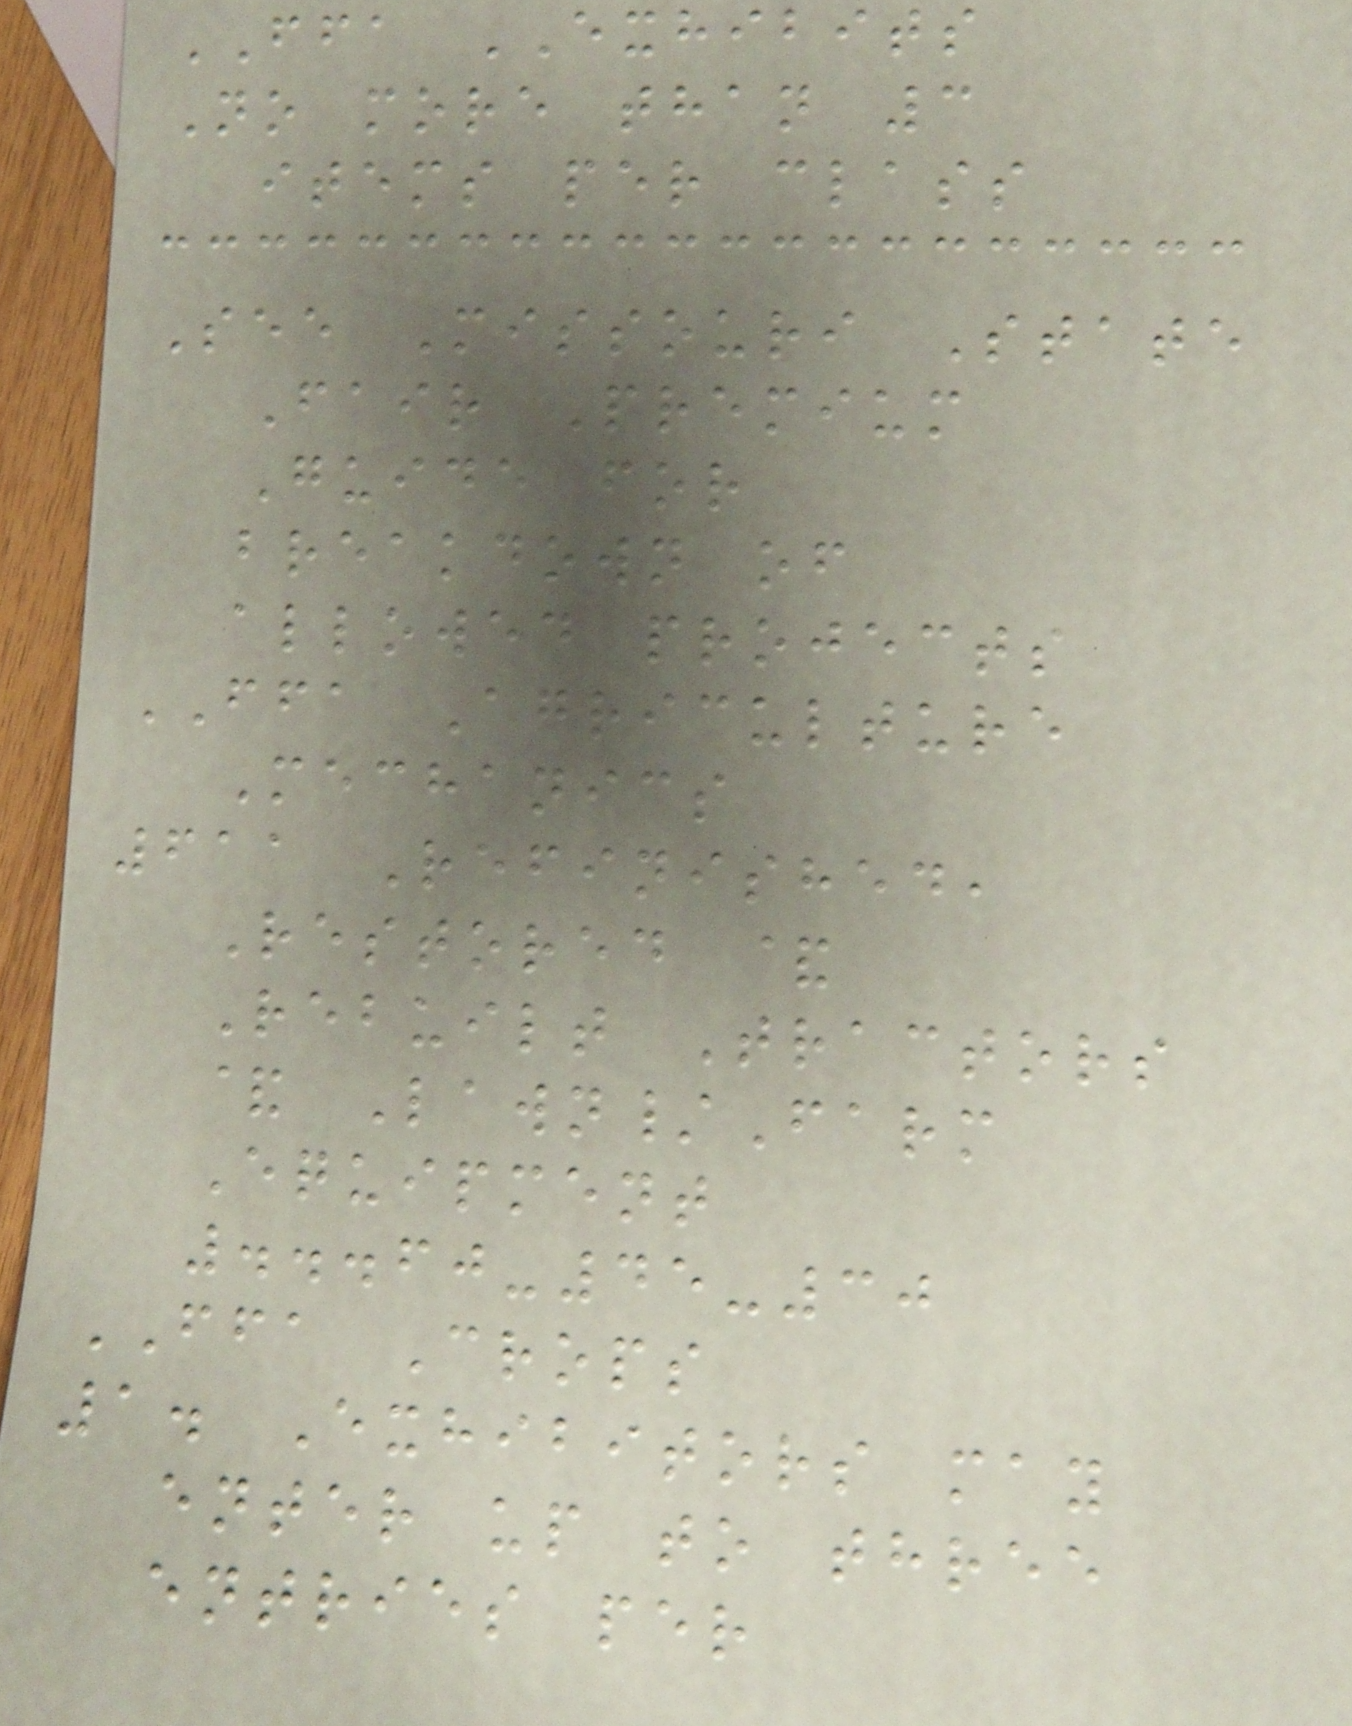FFA EXHIBITS
No more than 3
items per class
See Missouri State
Fair Premium
Guide for
breakdown of
allowed projects
FFA Agriculture
Mechanics
611 Refinished,
Restored &
Rebuilt Tractors
& Lawn/Farm
Equipment
...60-45-30
FFA Crops
1. Exhibitors may
enter up to three
entries per
